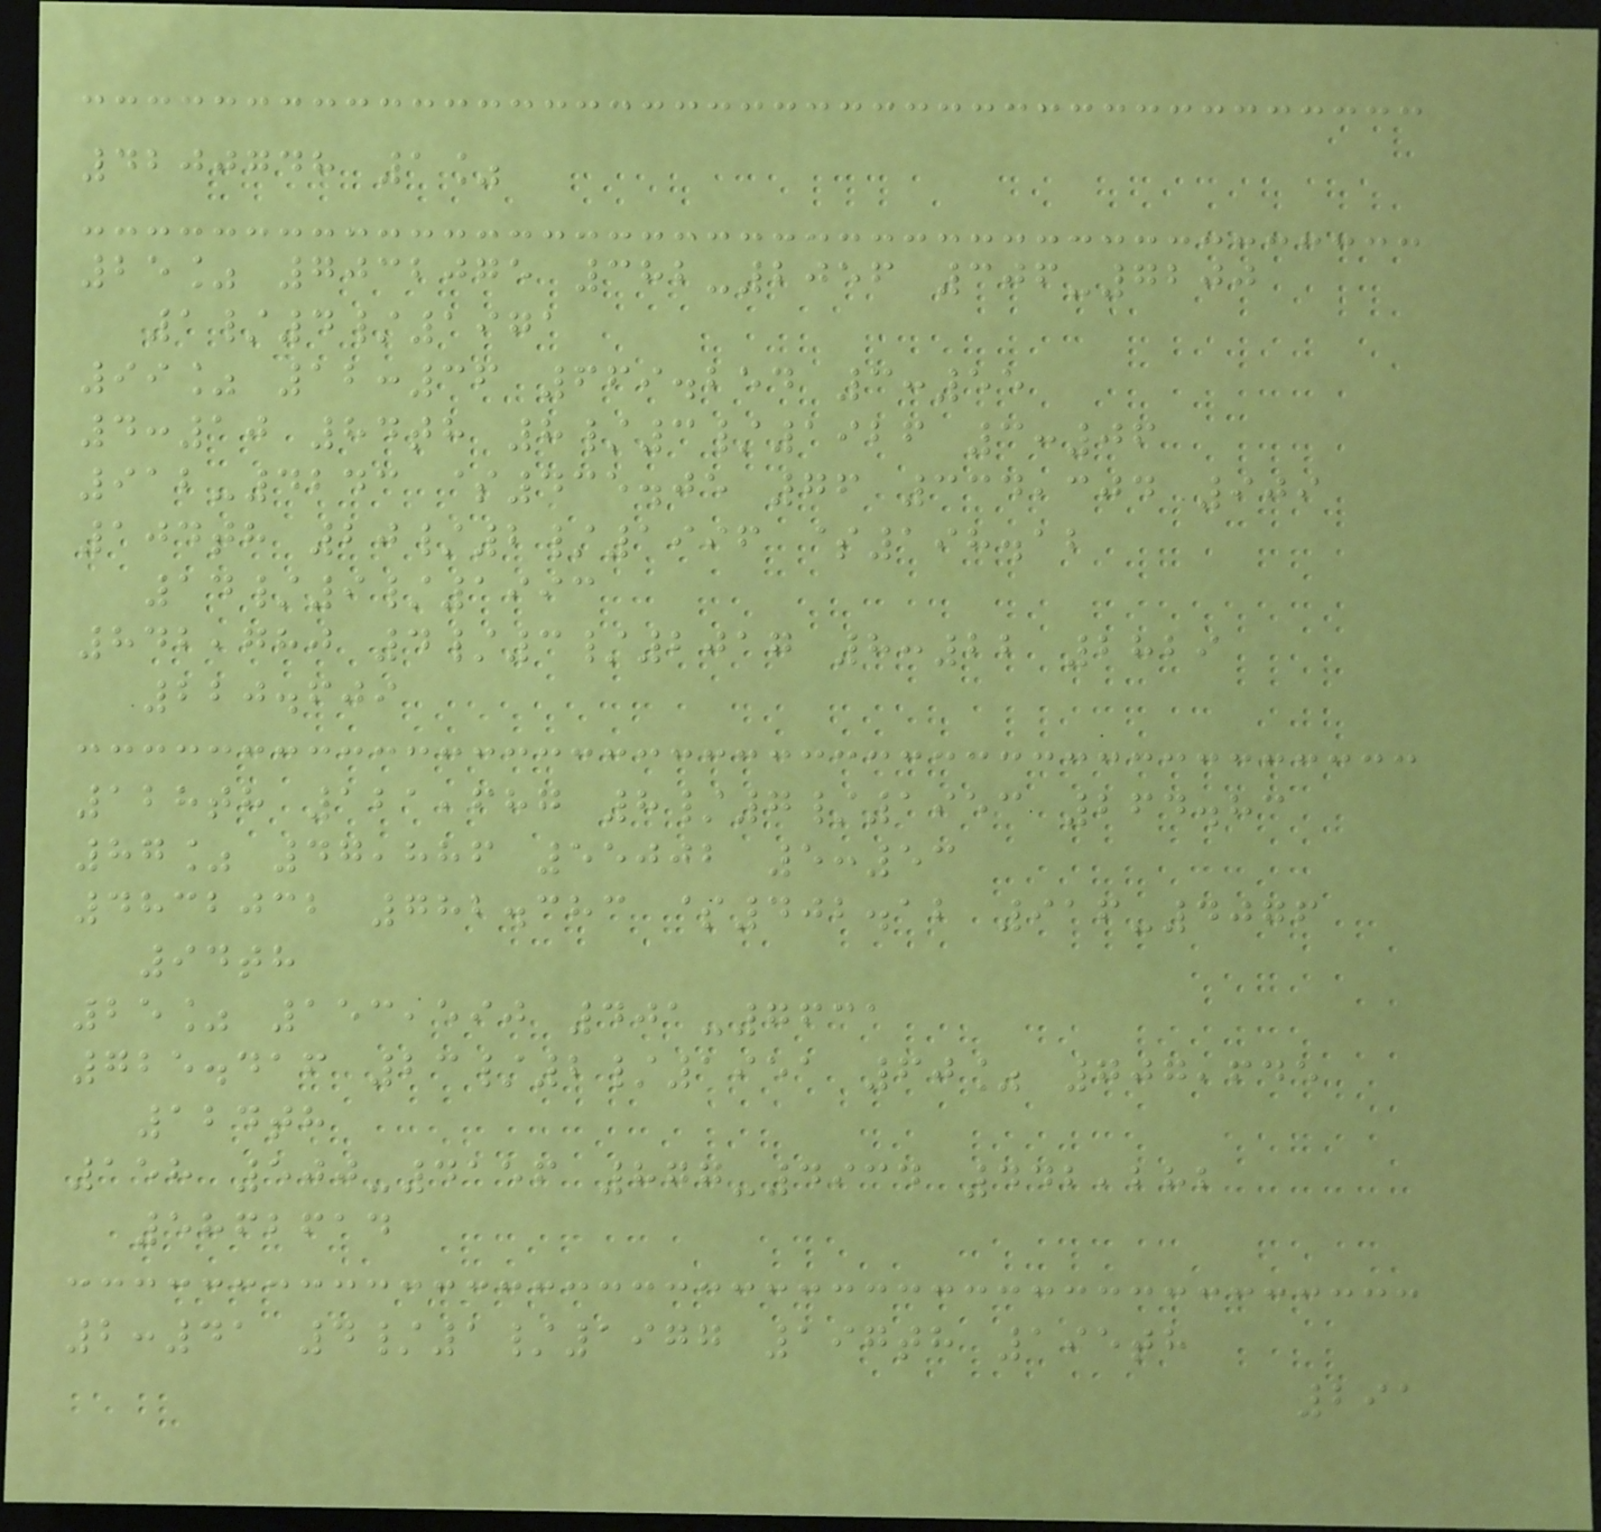4200748 1%
25% 7032075 382-2056 306-7200
1/4/1971
99% 12:36 669.254 3:55
4:10 84th 8/3/1926 3:06
912-4243 $435.05 76 334,304 909
104th 20/2/1996 $198.12
14/9/1993
842,780 4/3/2017 8:22 2829
220.609
128th 121,687 8/7/1953 264.83
87% 47,886 55002 5:53
4832032 782.383 $402.12 916-4076
94th
25% 153,590 401-7631
725.416 23/2/1951 60% 707,645
124th
158 500-4156 877-4934 442,282
5862614
2:41 4/1/1977 197th 195th
291
